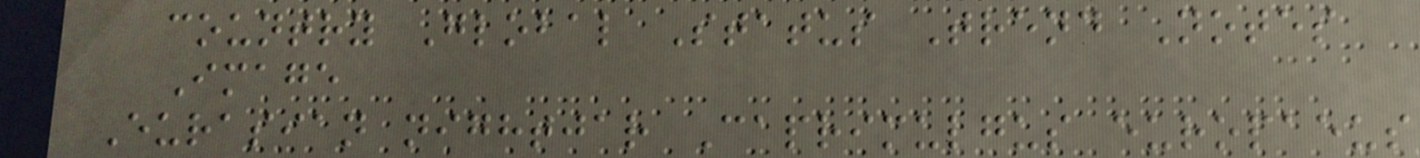country Global Status Trend Notes
Image
Eurasian nightjar Caprimulgus europaeus
